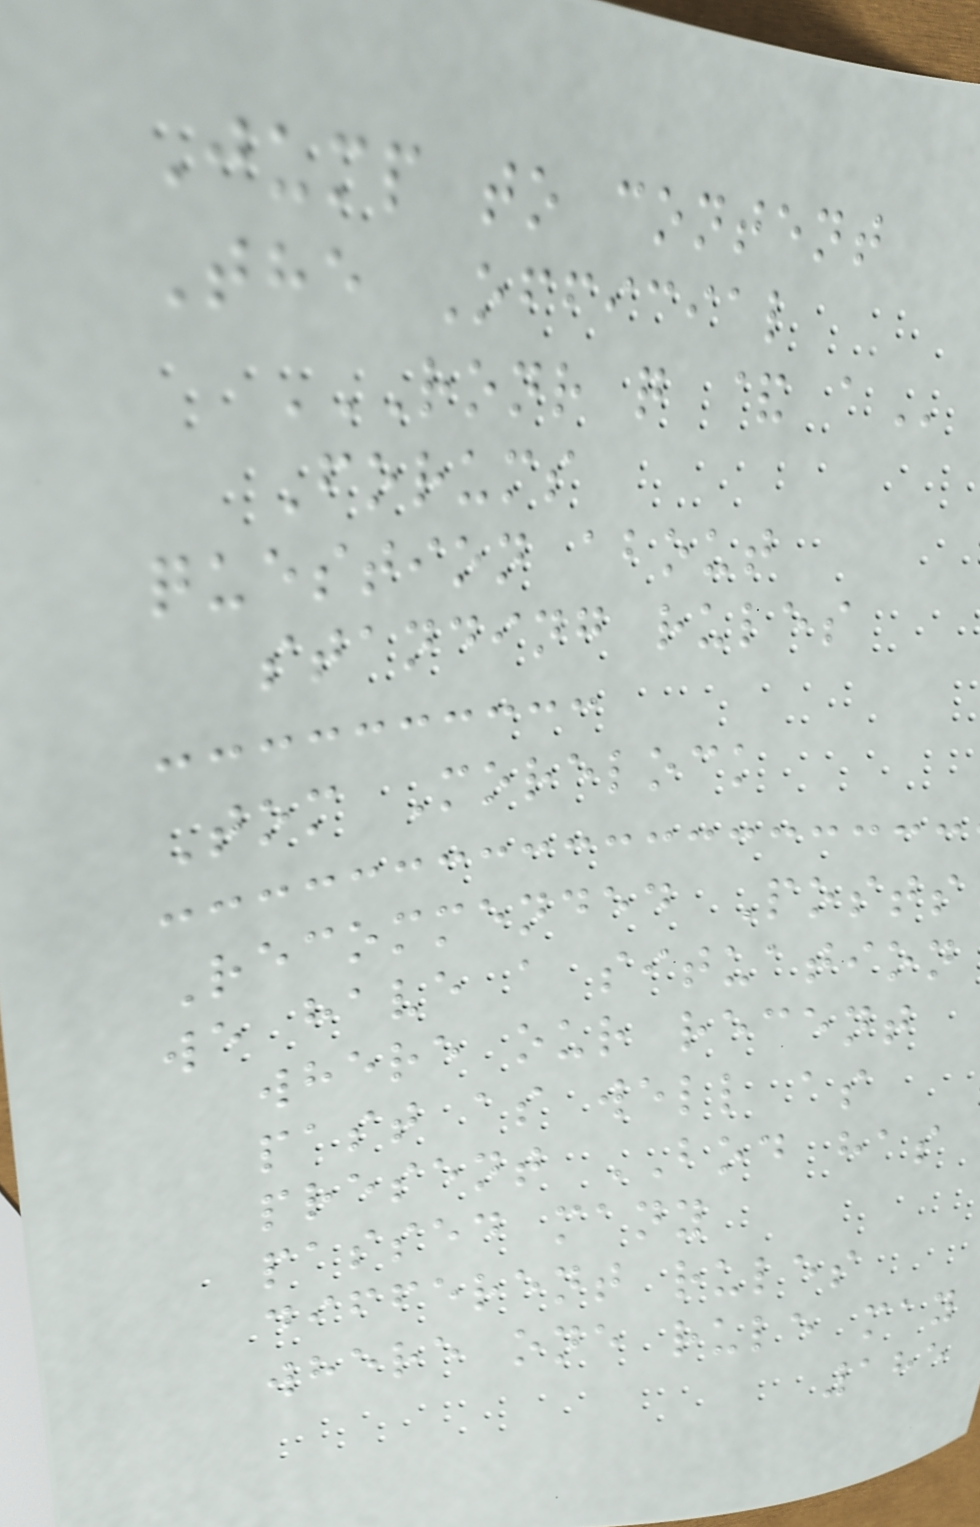Jump to content
The Official
RONR Q & A
Forums
question about
standing rules
Tom Morelock
Recommended Posts
we have a situation
where our recent
past as well as
present BOD has
passed many
different rules
where one rule may
185
